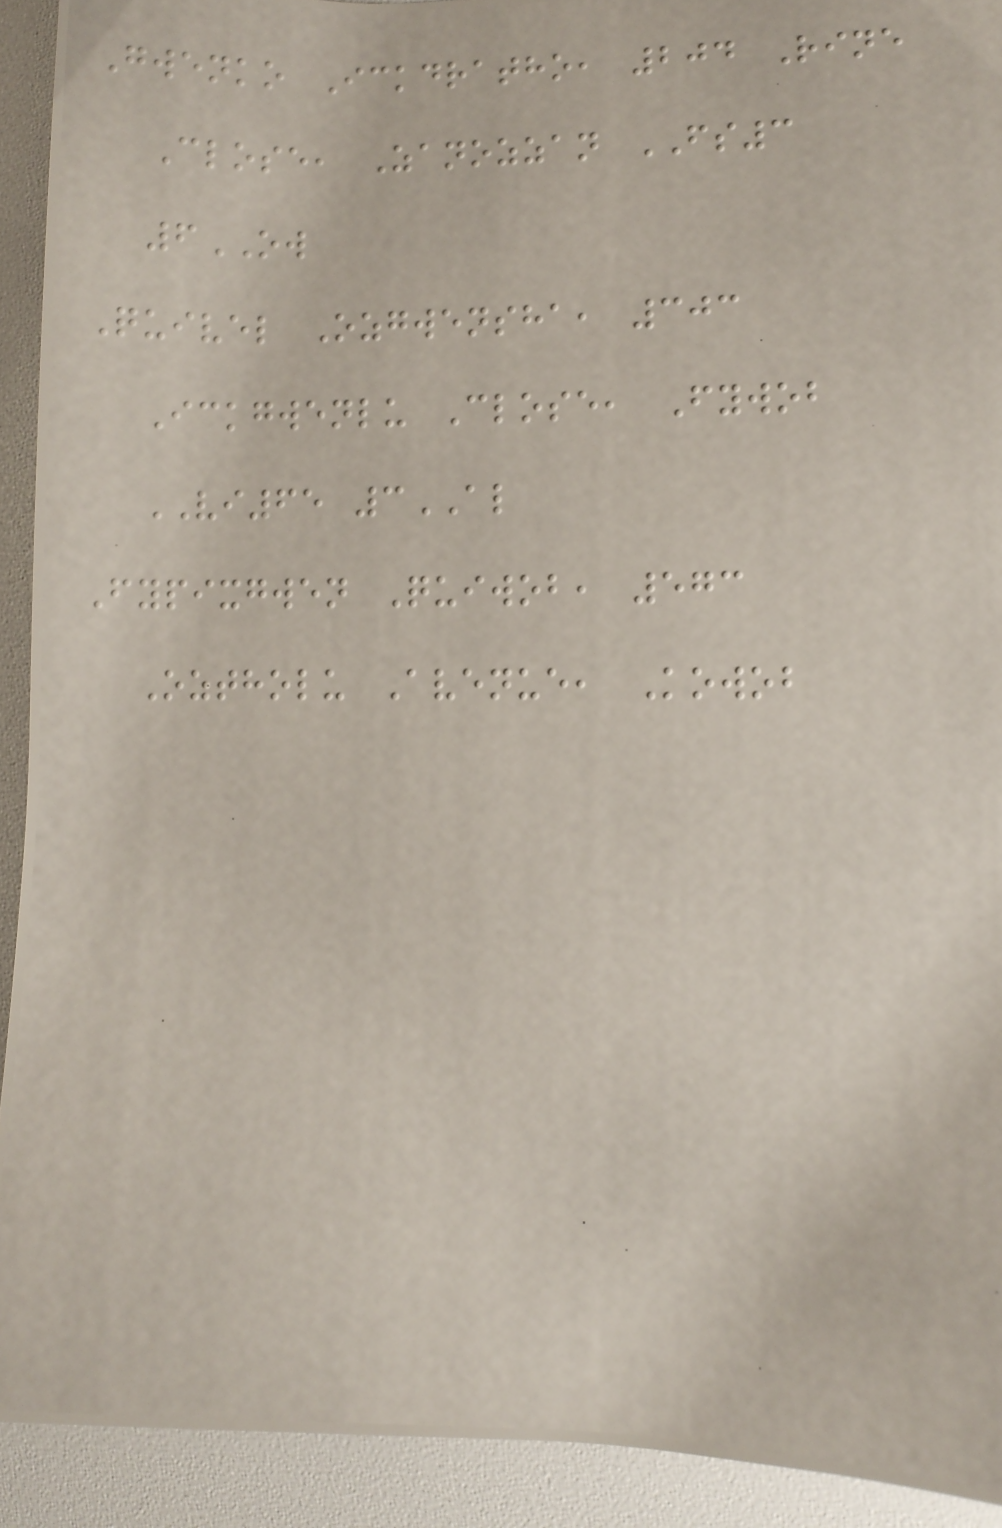Gwenko Ickdratho, 204 Rine
Close, Zanozzan FS3
6OW
Quivel Ozgwensha, 303
Ickgwenlu Close, Fywob
VI65 3AL
Fypixgwen Quiwob, 573
Oztholu Avenue, Kowob
